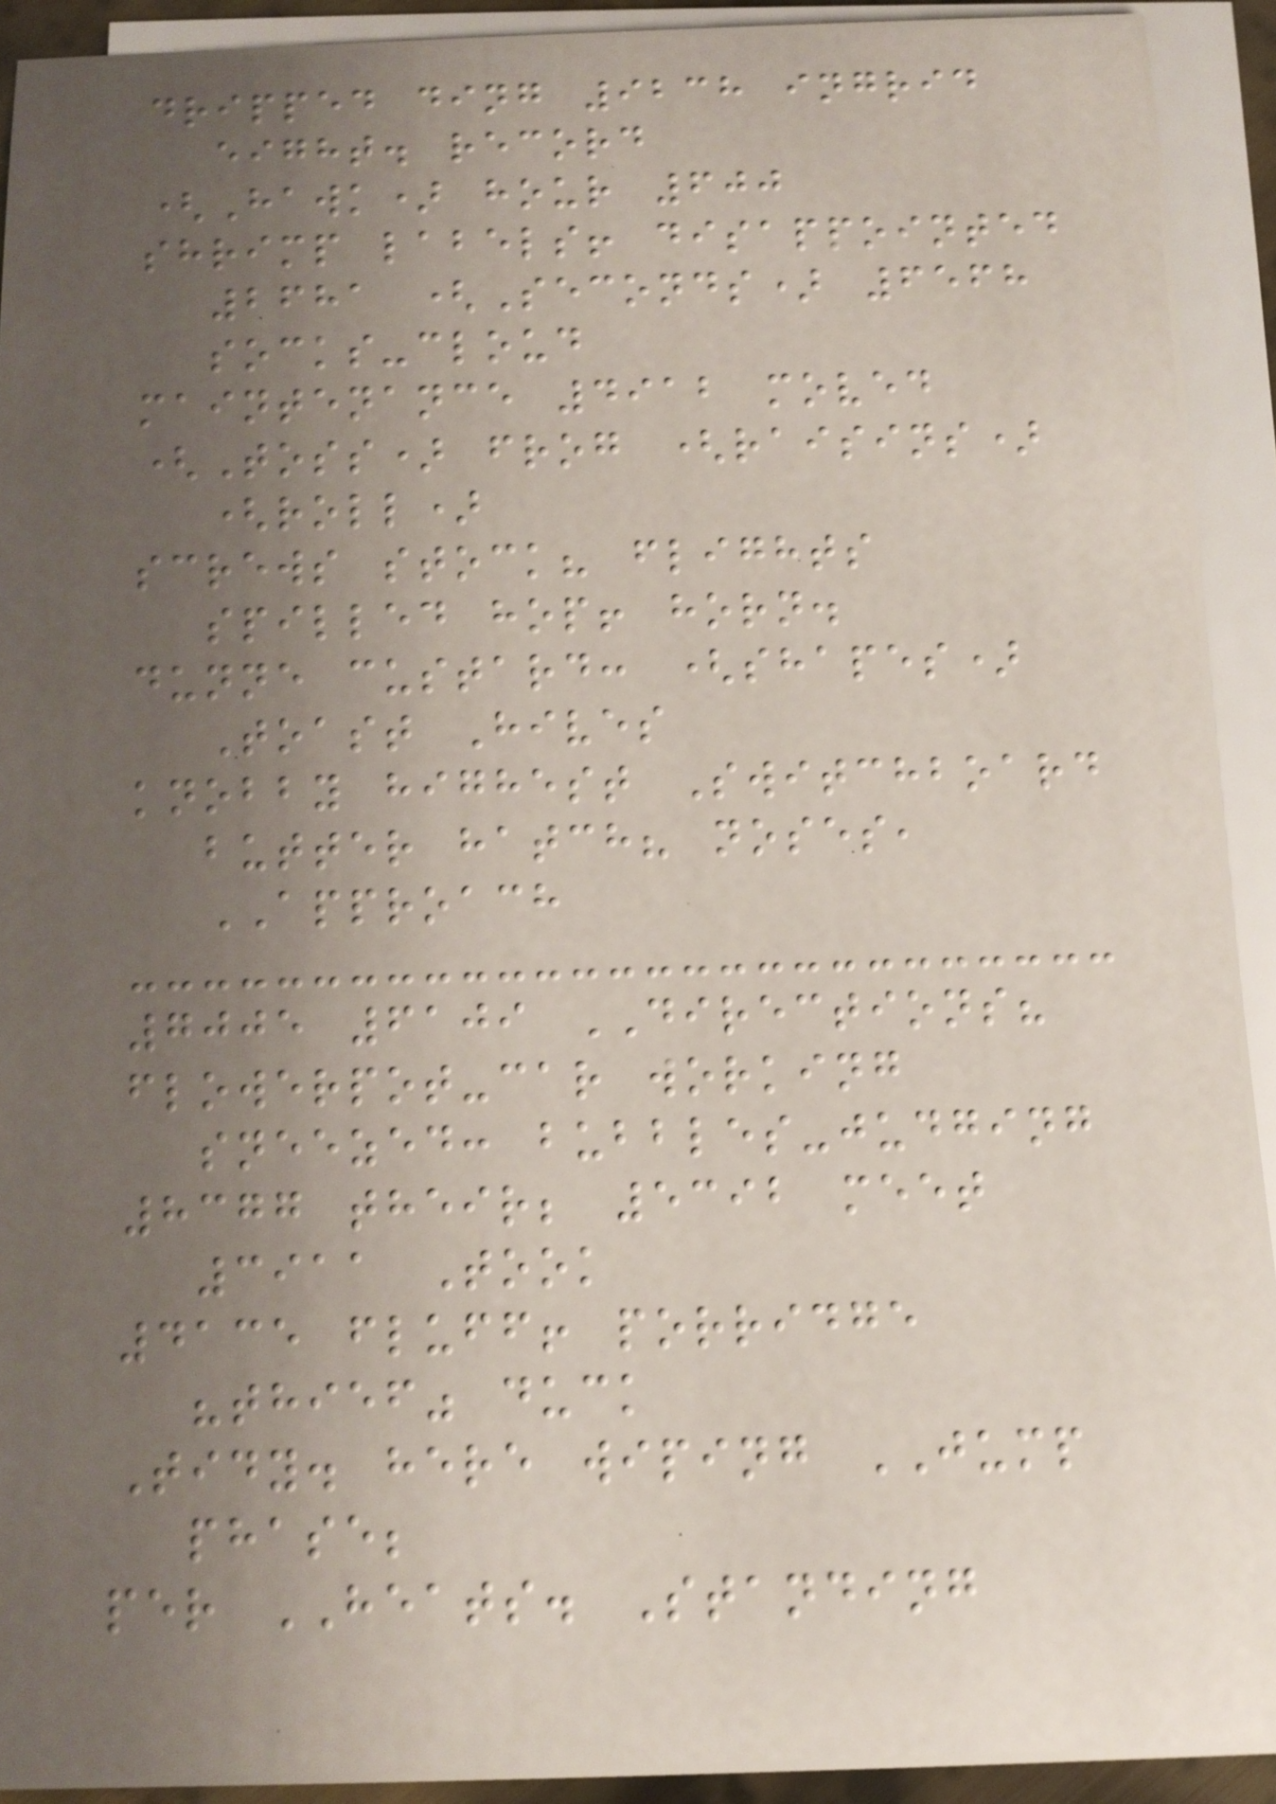dripped ding 9238 ingrid
eight. record
(Hawk) hour 600
shrimp labels! disappointed
2681 (Seconds) 6568
socks-cloud
maintenance 4912 moved
(Toss) frog (raisins)
(roll)
screws stock? flights
spilled hop! horn.
dunne custard: (shapes)
Toast Hives
knobby highest Switchboard
butter hatch? noses,
APPROACH
7005 6109 DIRECTIONS?
flowerpot-car working
sneezed: bubbles-judging
8377 their; 5392 meet
3911 Took
4135 fluff! porridge
"thief" duck
Tidy. here wiping JUMP
phase;
per HEATS. Standing
